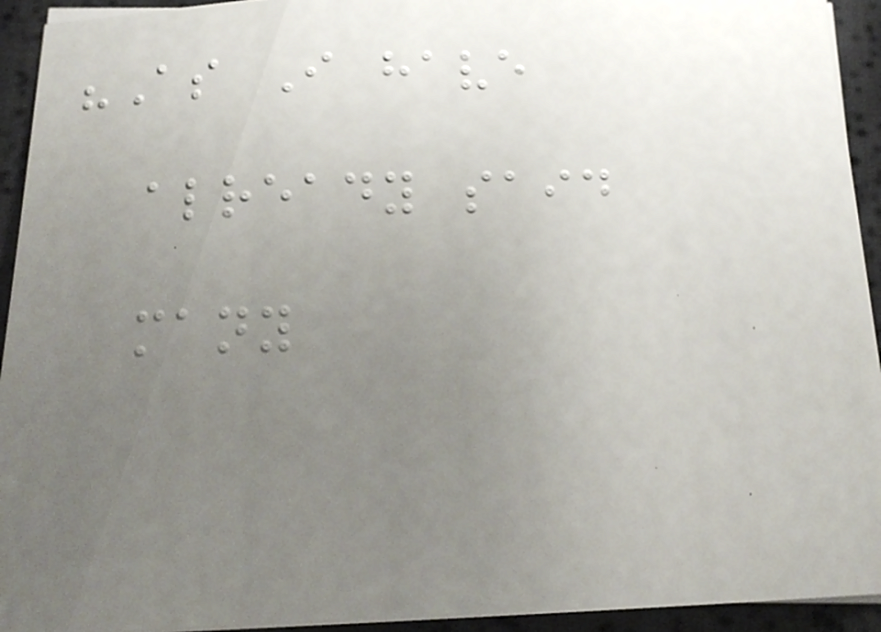"As I have
already said
many
